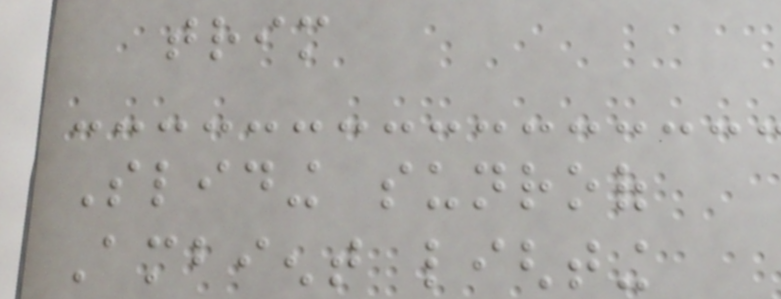trim
Sliding sunroof
Ambient lighting
